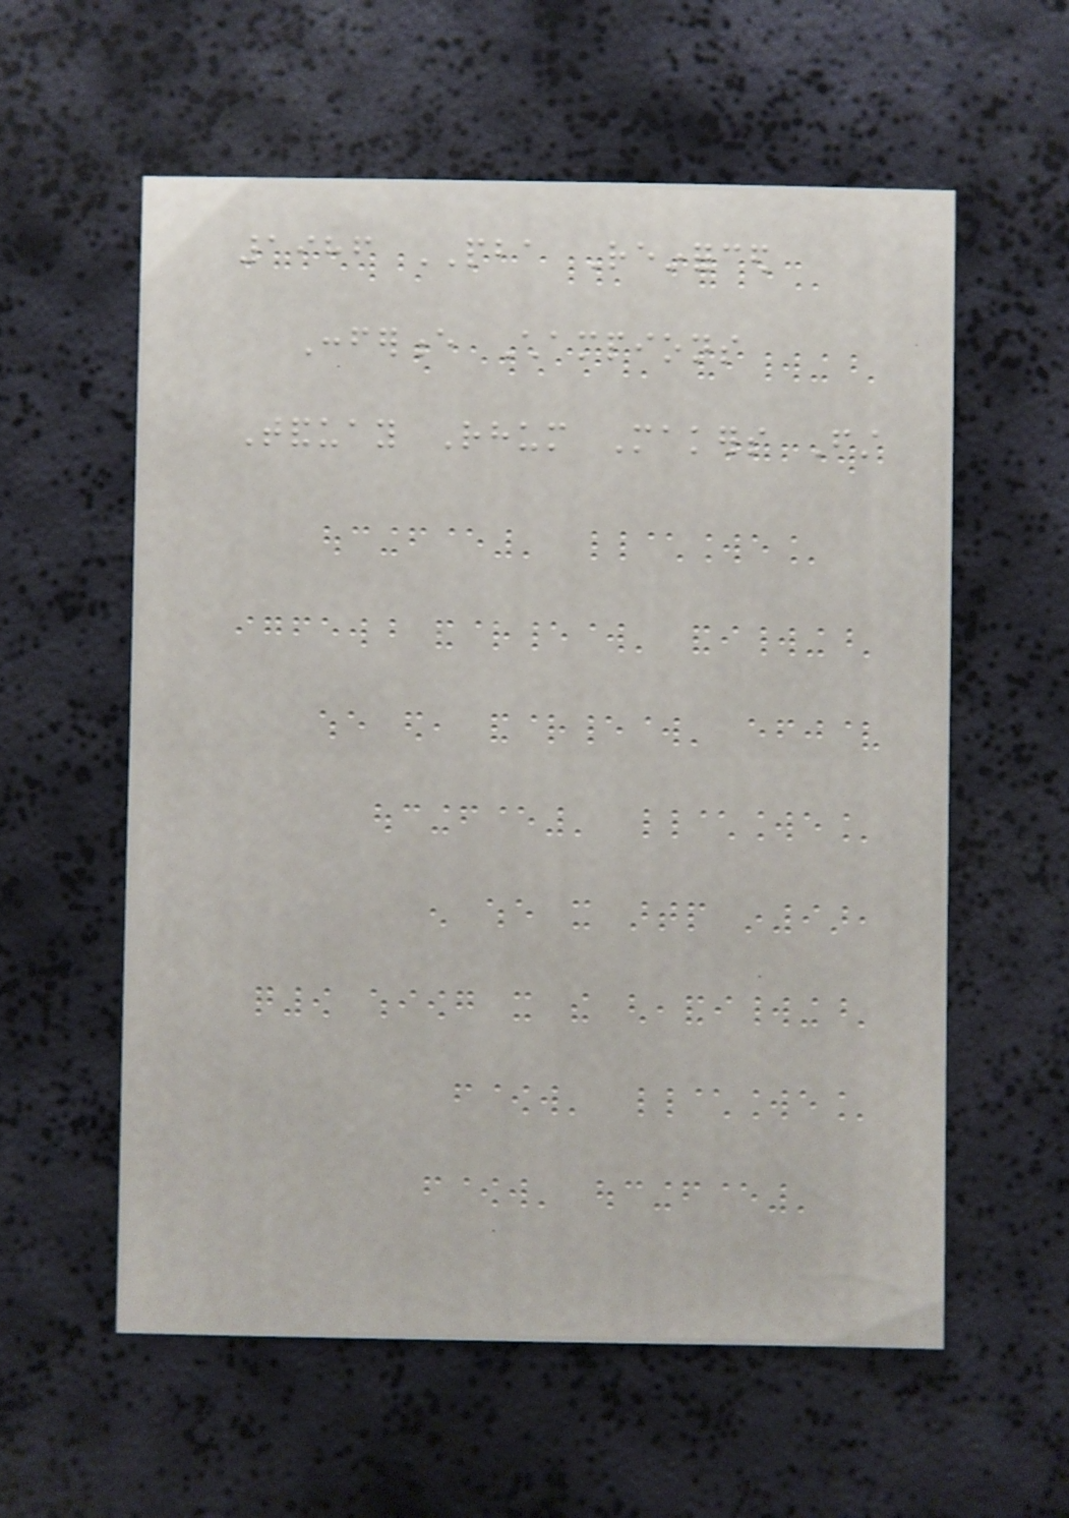1986 PBA Reinforced
Conference Champions
Tanduay Rhum Makers First
